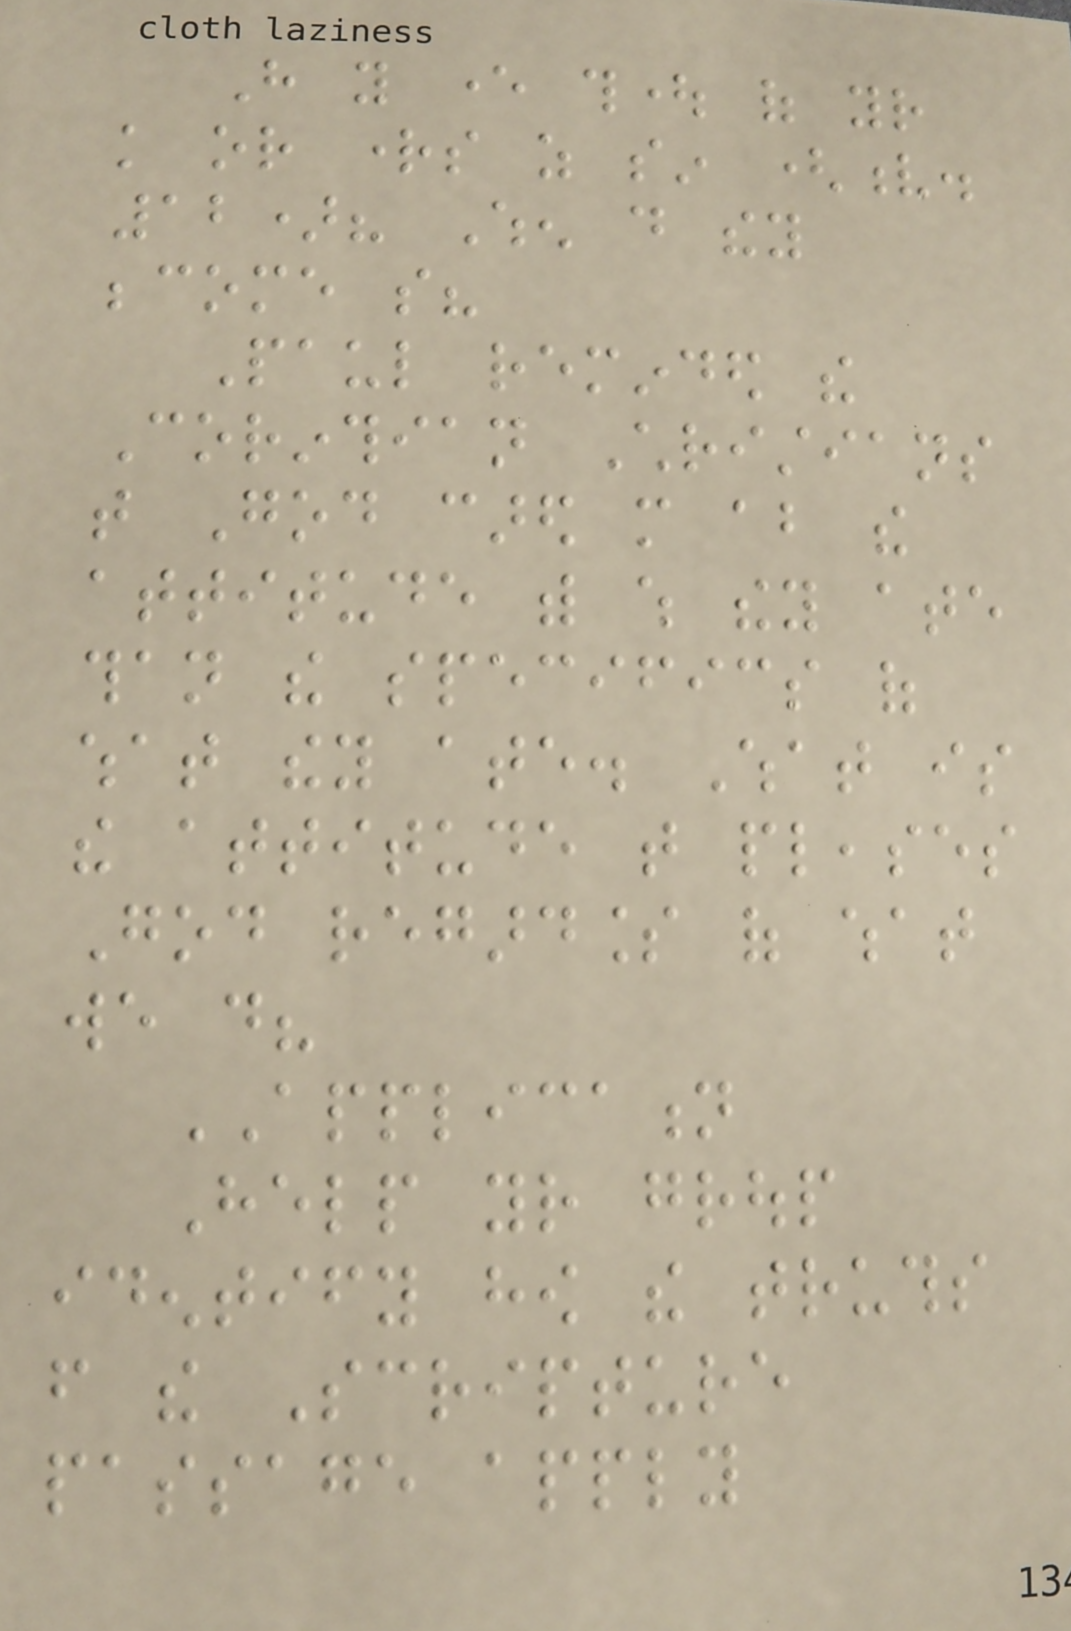Have you ever thought of your
knowledge or rights as sin (v.
12)? When do they
become so?
Paul reminded the
Corinthian Christians
that God cared more about the
attitude with which they ate
than the specifics of
what they ate. What is
the attitude that pleases
God regardless of what
we do?
APPLICATION
Help your group
identify how the truths
from the Scripture
passage apply
